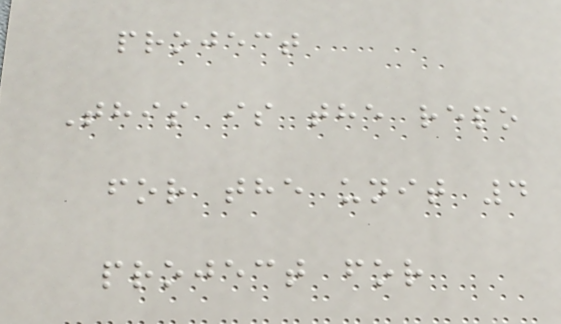project
This is the repo
for the unit 4
project for
